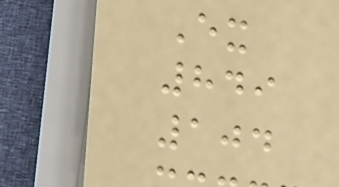Ex
849
104
